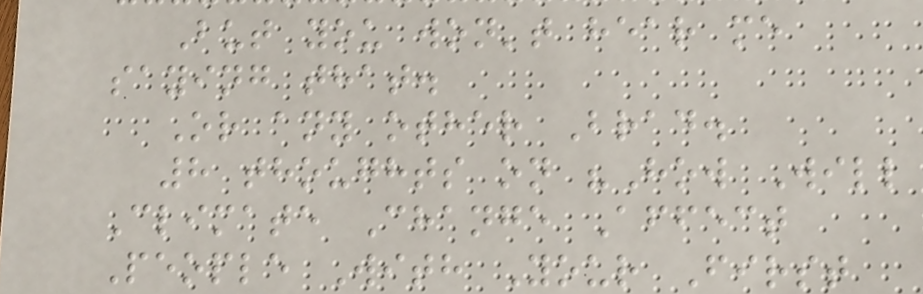But you won't hear me
saying that.
Or any other Brad.
8 thoughts on "How Will
Climate Change Affect
People With Your First
